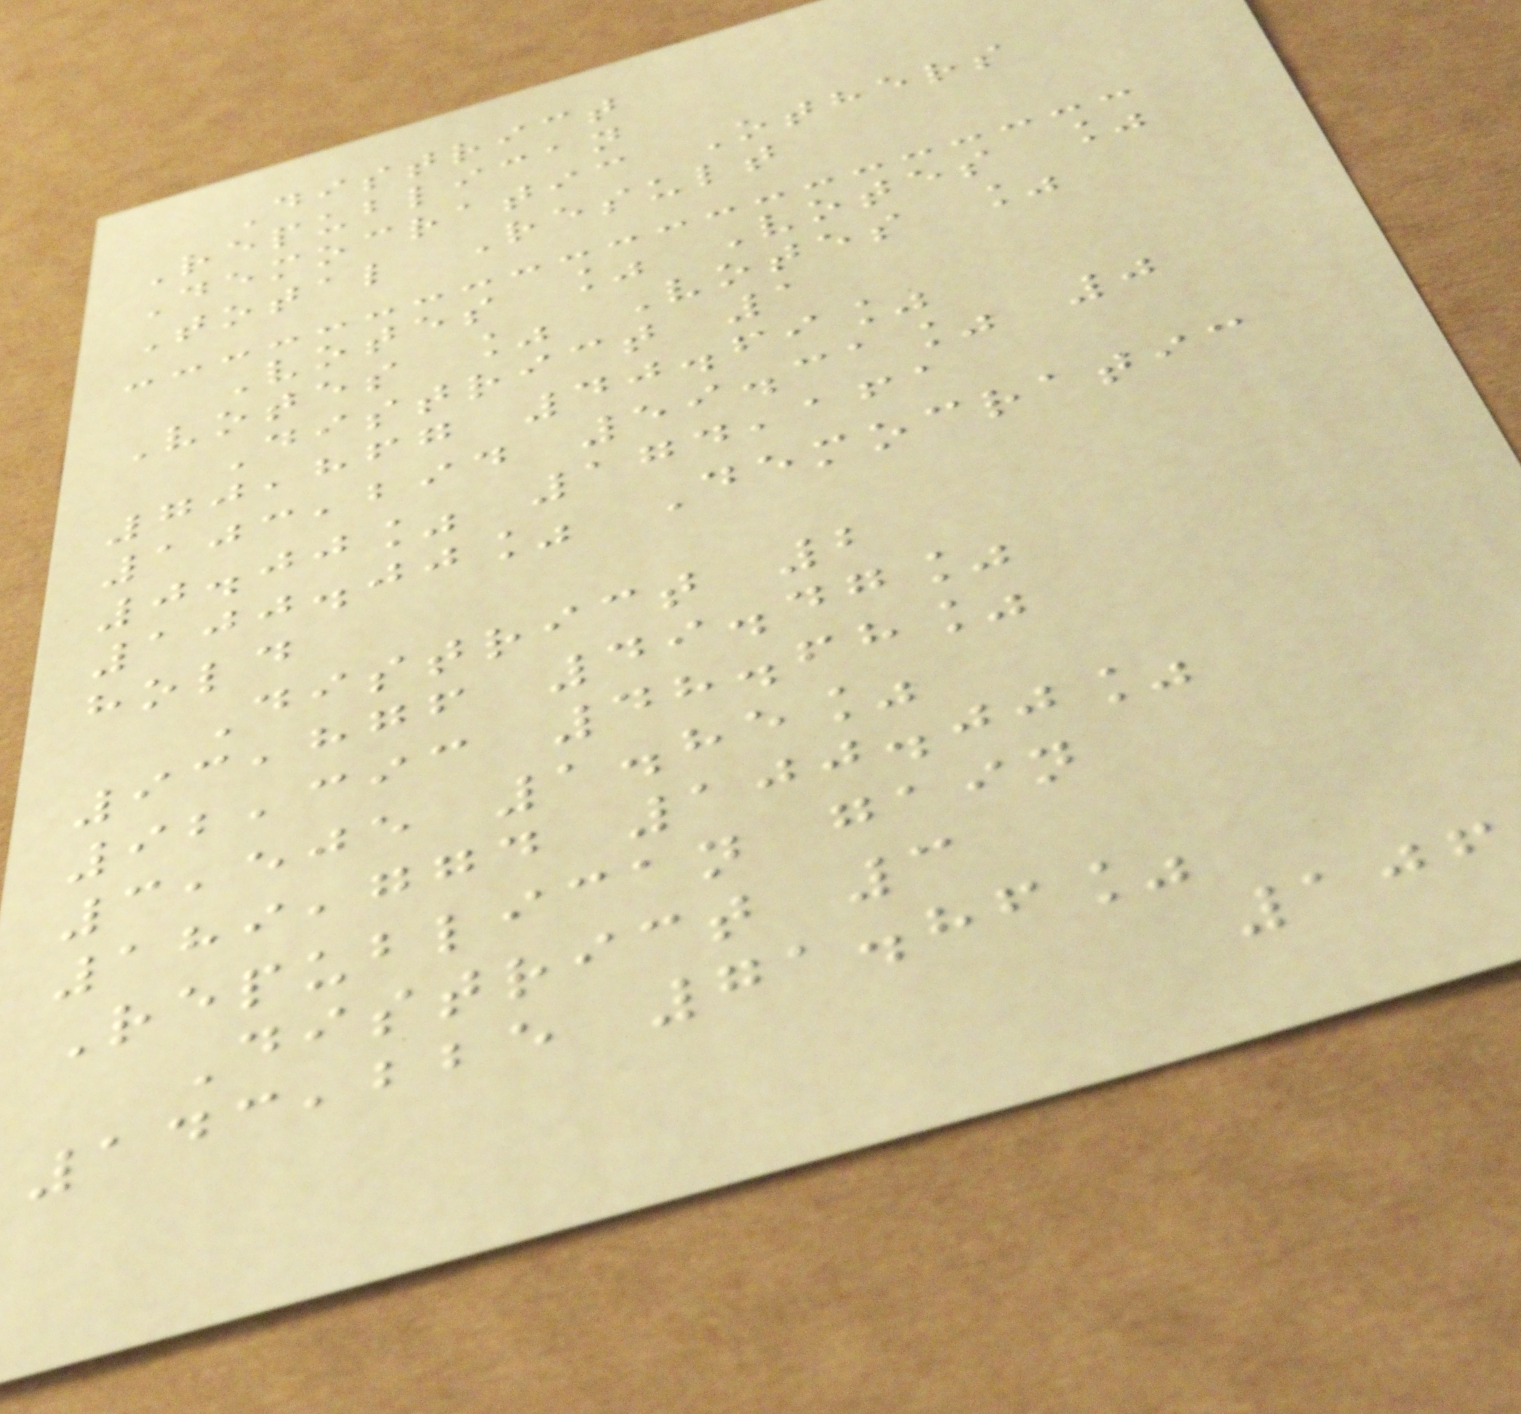District
Republican
Democratic Others
Total Result
Votes % Votes %
Votes % Votes %
District 1
70,867 40.69%
103,294 59.31% 0
0.00% 174,161
100.00% Democratic
hold
District 2
93,876 49.47%
92,393 48.68%
3,505 1.85%
189,774 100.00%
Republican gain
District 3
143,225 71.86%
106
